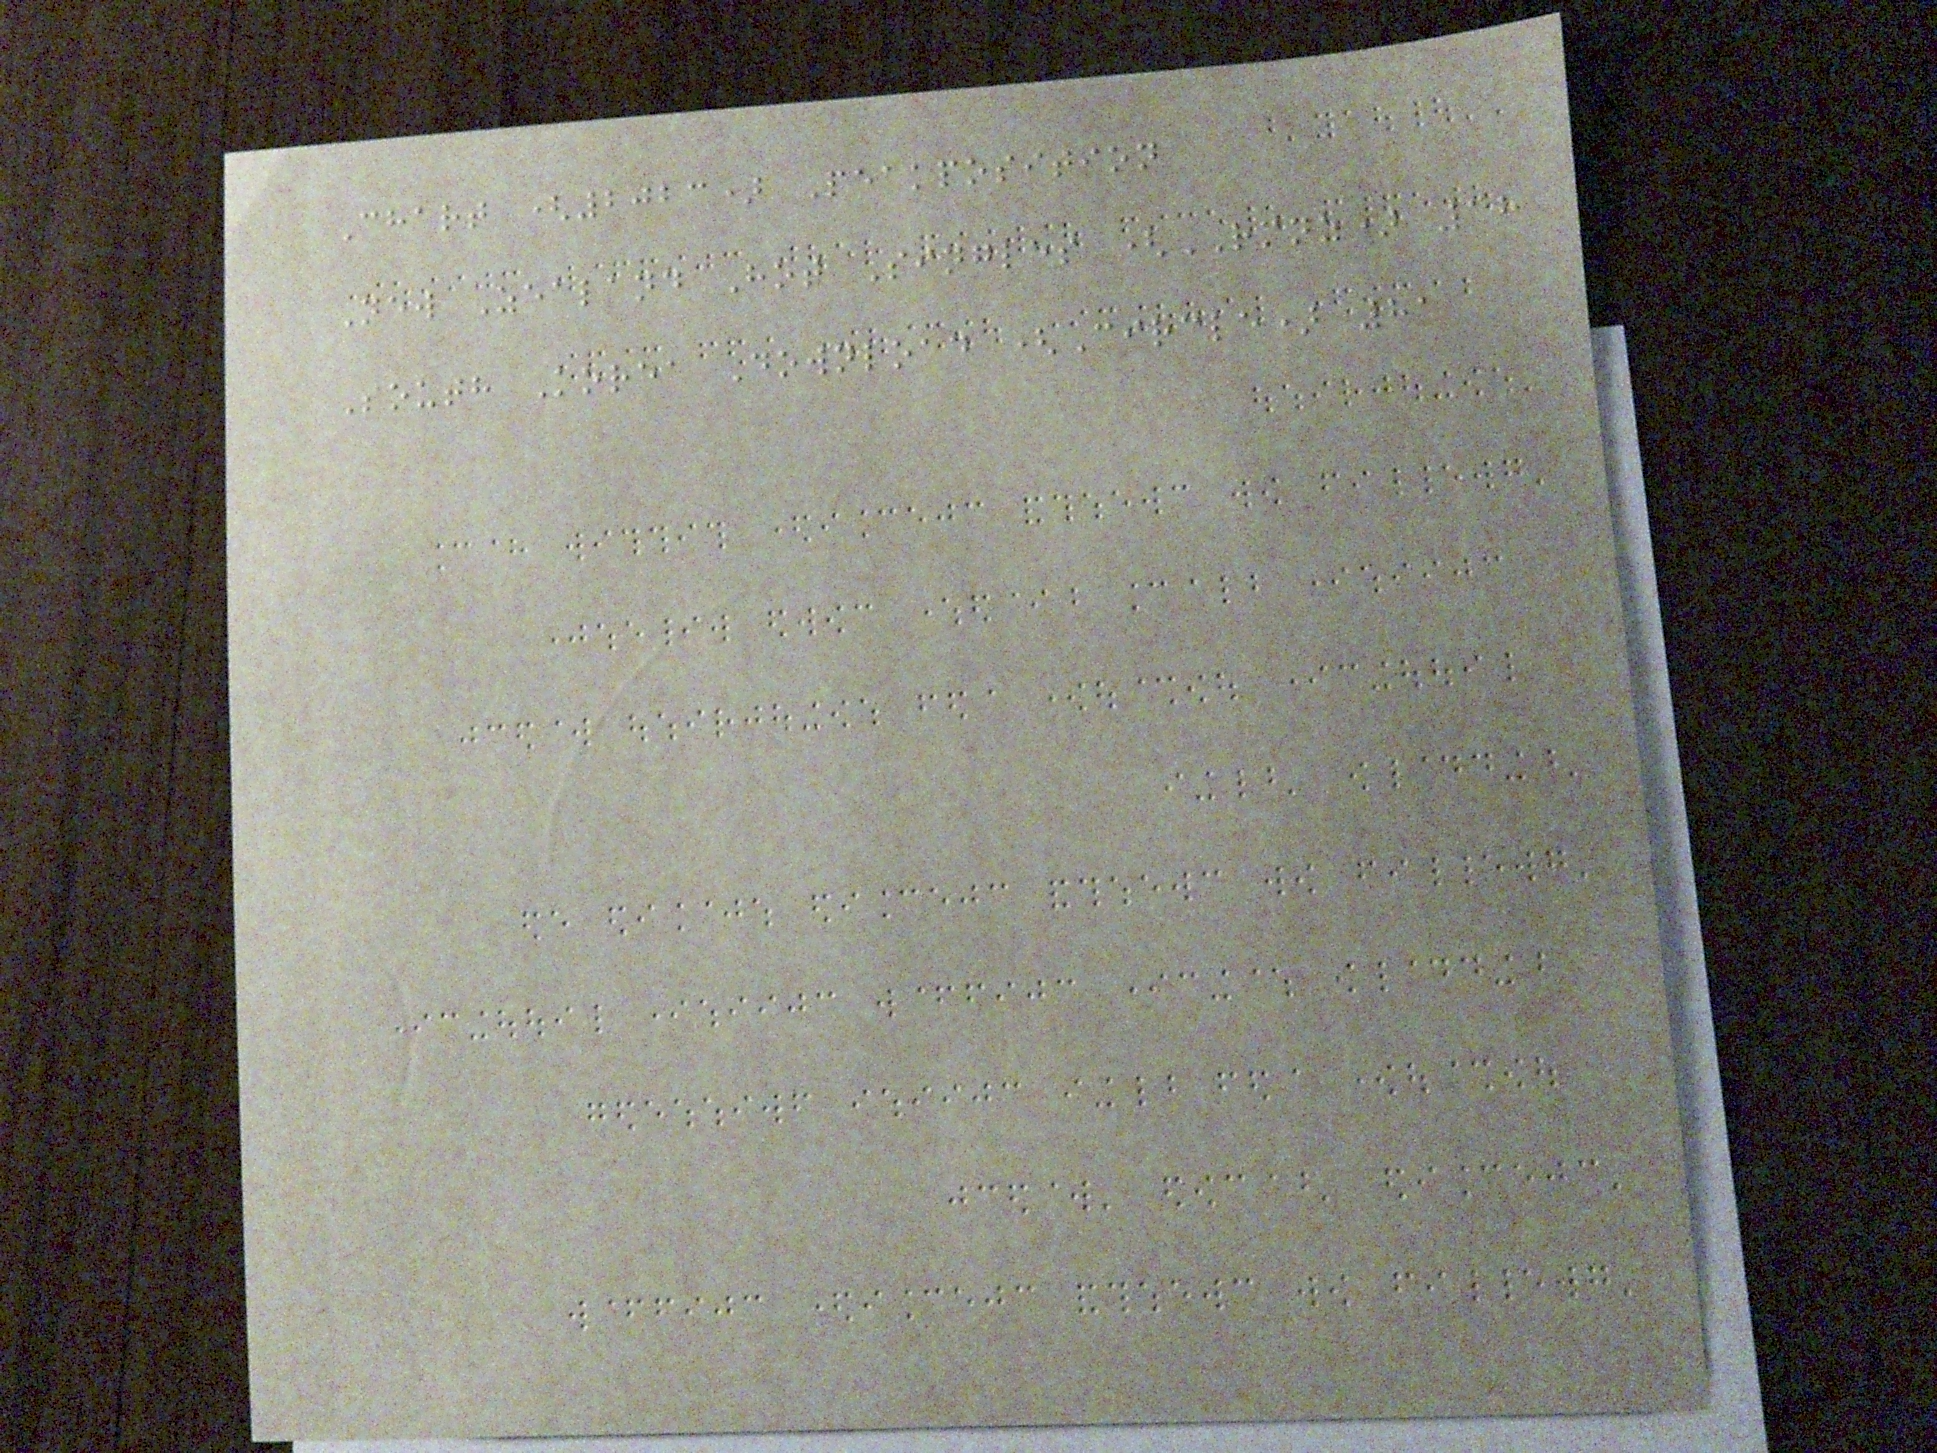Chart (2023) Peakposition
New Zealand Hot Singles (RMNZ) 18
South Korea Download (Circle) 81
